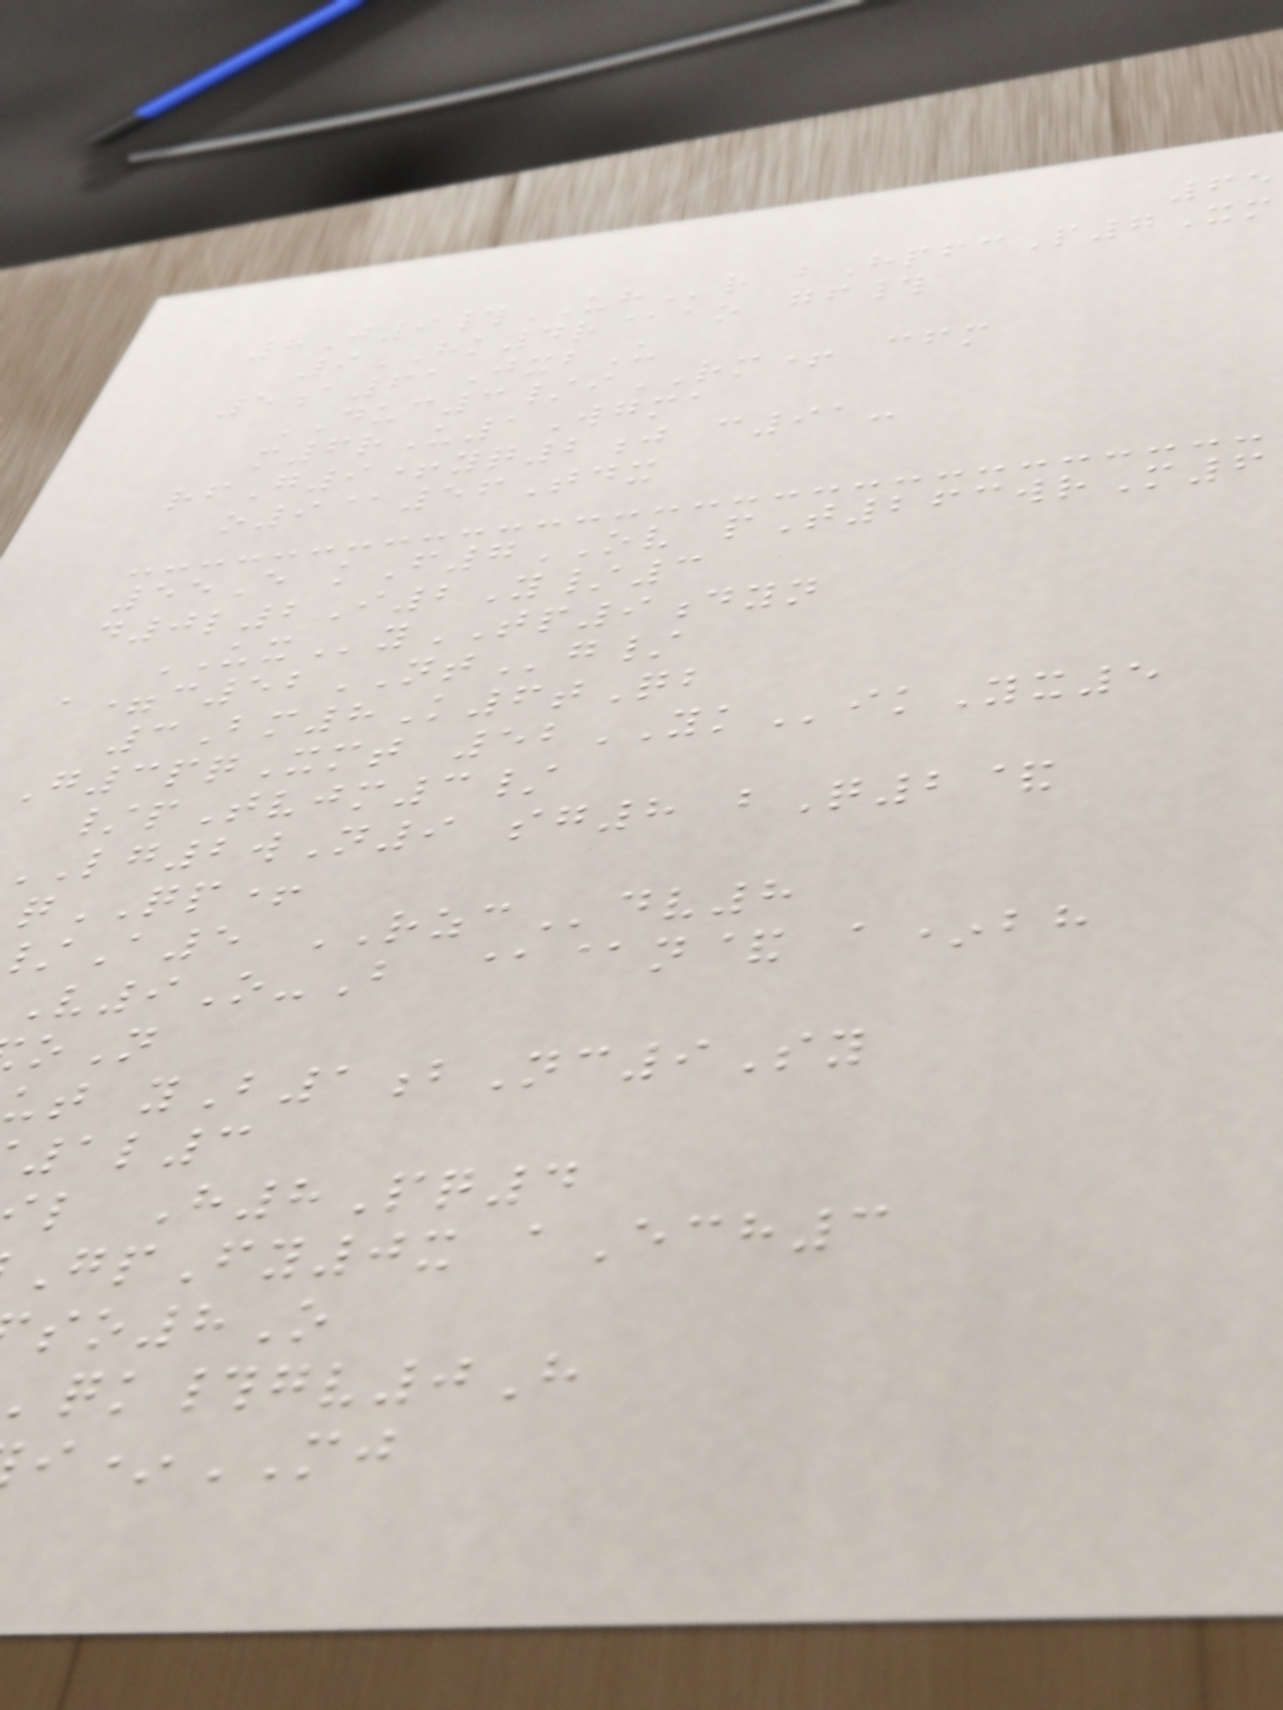65
8J9#UHr bHpfcP7Xm
9HK4r@ao gf#
5a61JxbU
DUC3/iRM+ cfm
m6rU1Wgma
rfG9+yq2j c91-
o9@56Tdx
55E kF7OV pT263wrM6
d0l2I2Y/3
UXyTP9dyn
a=c52NTg/
3Bm8K6tQb
G3pqXmt 52YKikYx5
/pTvjm3/
2wN9 sg8 bQ2&
qQP+
A5 RZCdv8
V9O-B @@n& a*bh
ut yB1bNc9Sy
1l3
l H8Pq4
GpFy0x aEch3
so8O
qk#gv0H
i*MJ
